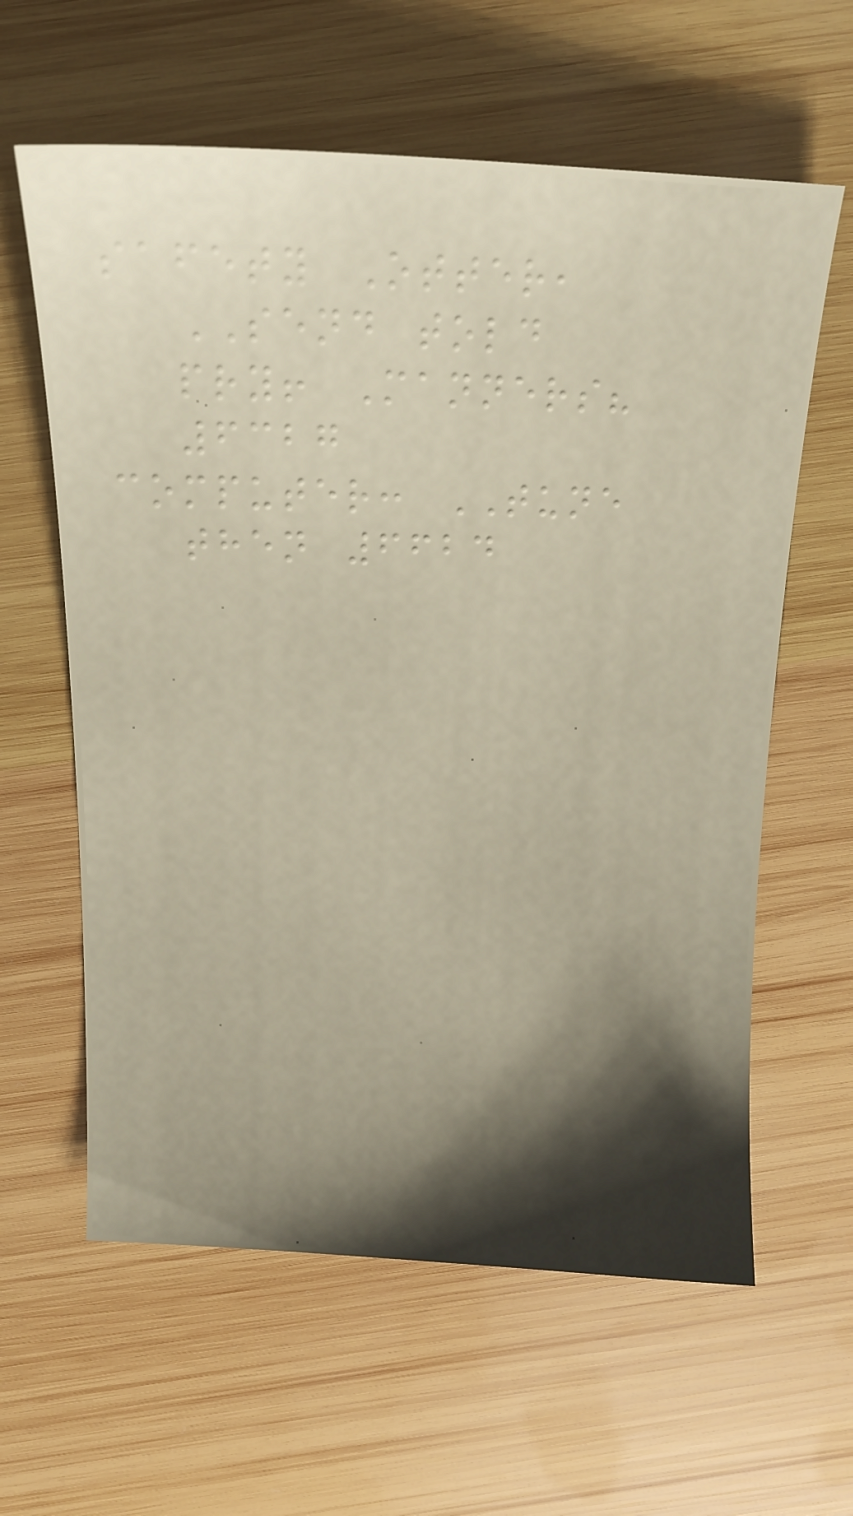safety Otter,
SEND told
pry! Manners?
6327
computer: TUNE
then 6624
